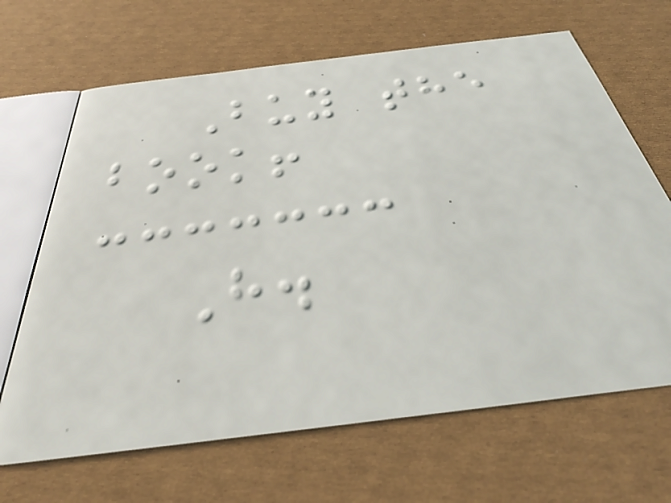Buy the
book!
H.
